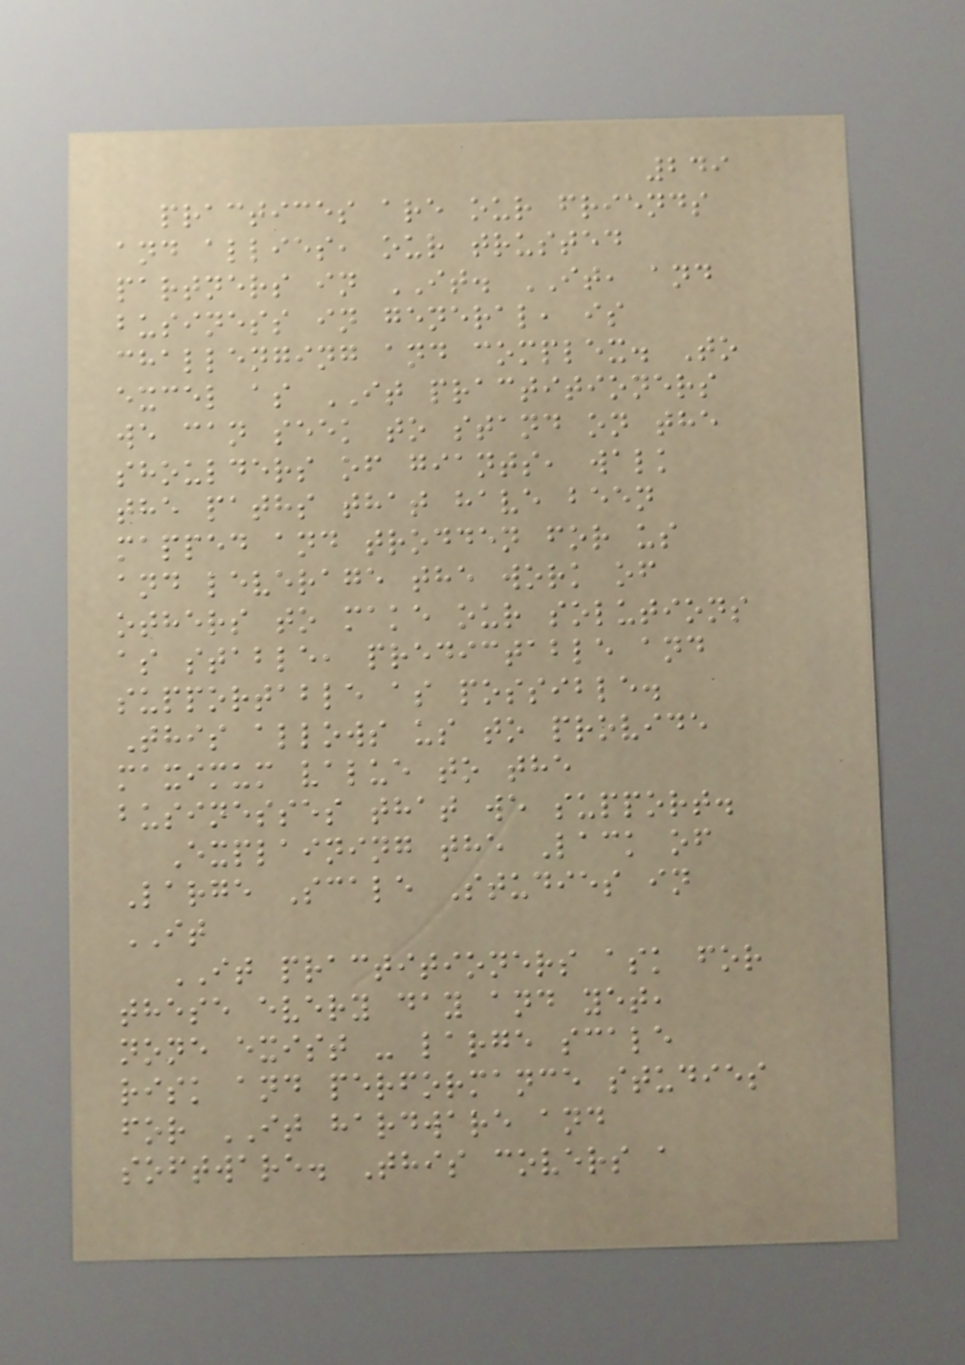249
practices are our friends
and allies, our trusted
partners in IT. IT, and
business in general, is
challenging and complex. To
excel as IT practitioners
we can seek to stand on the
shoulders of giants, walk
the paths that have been
mapped and trodden for us
and leverage the work of
others to make our solutions
as stable, predictable and
supportable as possible.
This allows us to provide
maximum value to the
businesses that we support.
Explaining the Lack of
Large Scale Studies in
IT
IT practitioners ask for
these every day and yet,
none exist - large scale
risk and performance studies
for IT hardware and
software. This covers a
